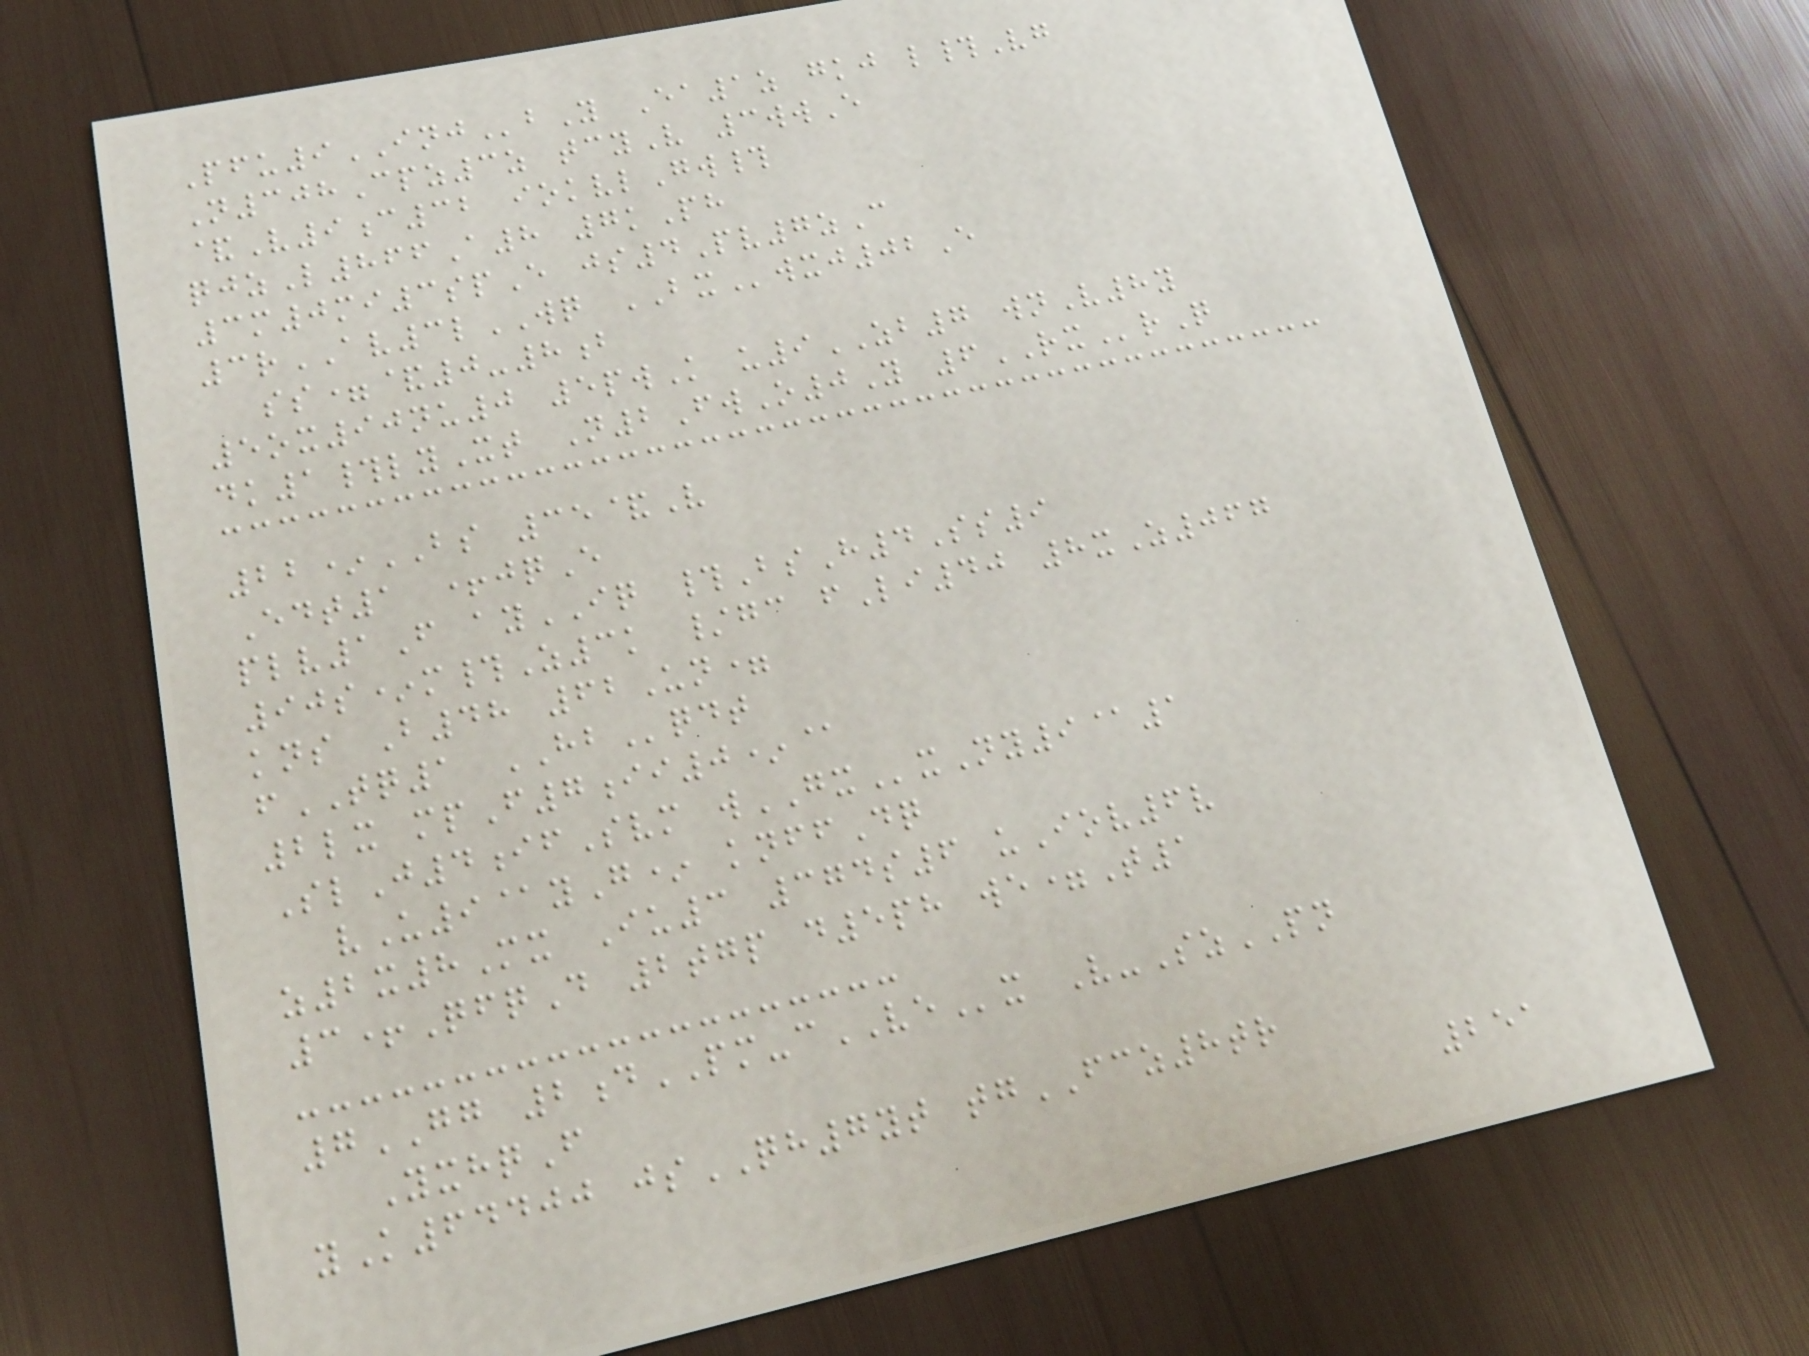Pfu9INJbY Ea1z gkj l#Vg
N308Cpz3z tcyV 3wwE
&V9c32 iokvlGw#
qjzL866A8 7kPh
3m0mi3spE js4Pv7zC
3rAV3lWQ BXwxj02E
ss=&0-8b
5ox90nu0 5pwK u9ZB7 wnV8y
dk1#lyXt N2FwO0Y 6RXrQ
22*BS 35&V
Edt1 +jqE
plv1F ayIQ #BsH4Ss9
90s*m#Z3k /gc fLi40 8xZ067
kns B48 62Un=
fTQ1 HBqdt
2lx mpF7ii0*@
SlJ4ifSvm wGXxNy9@1
vU9@yG* knffDq
z2x8Mx Iu3 374s6 uIov6v
3+QfqD 2tgp d5ph we=T1
7GG 2dPM-cVEx V-SzPN
YxhqF
yK64400 jsQH7yt tgFCZ8tr
251
